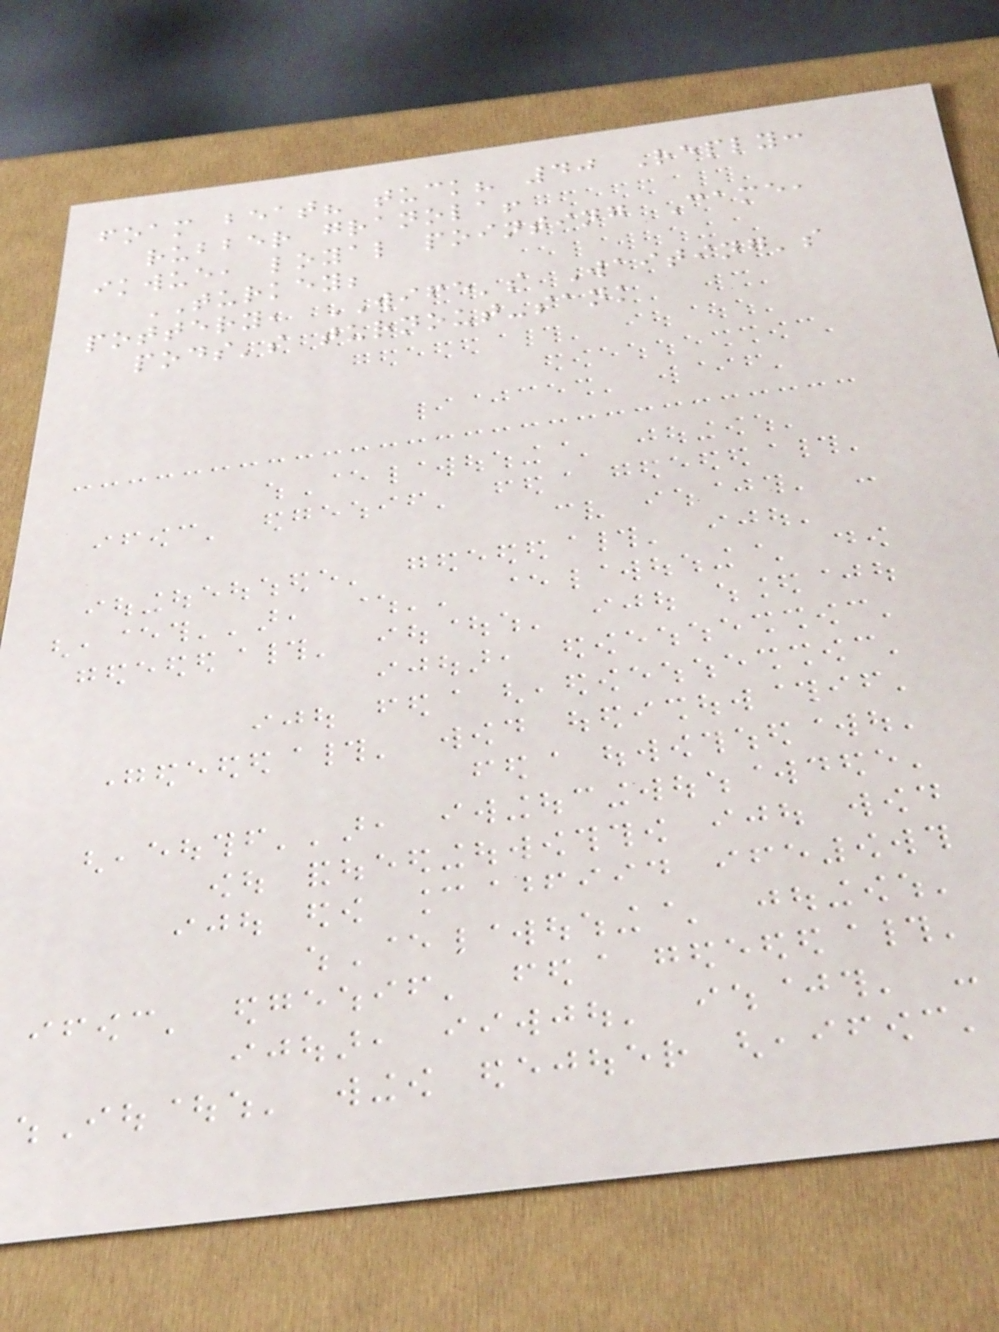foam beat? tuck? 40 Reply:
rubber granola!
ikwue, loyal pointing Came,
TURKEY;
pottery, WIFE's Waiting's
pods's turnout-sank
